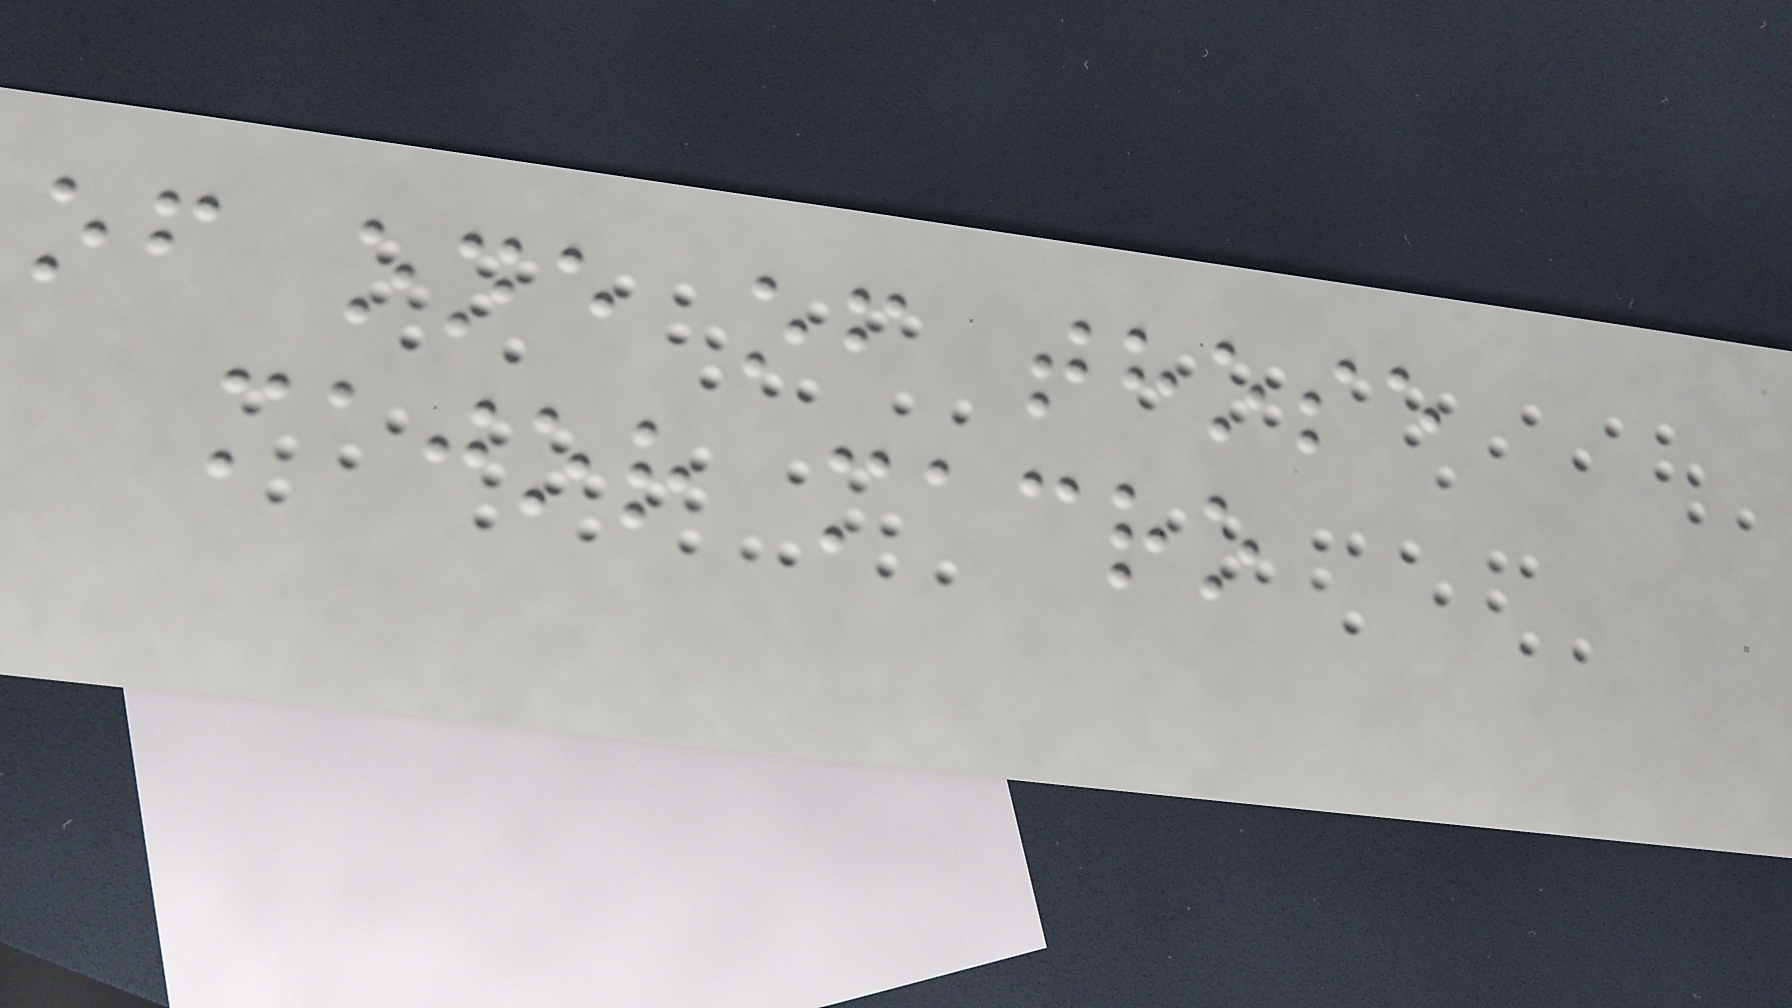of one of those
major macro
